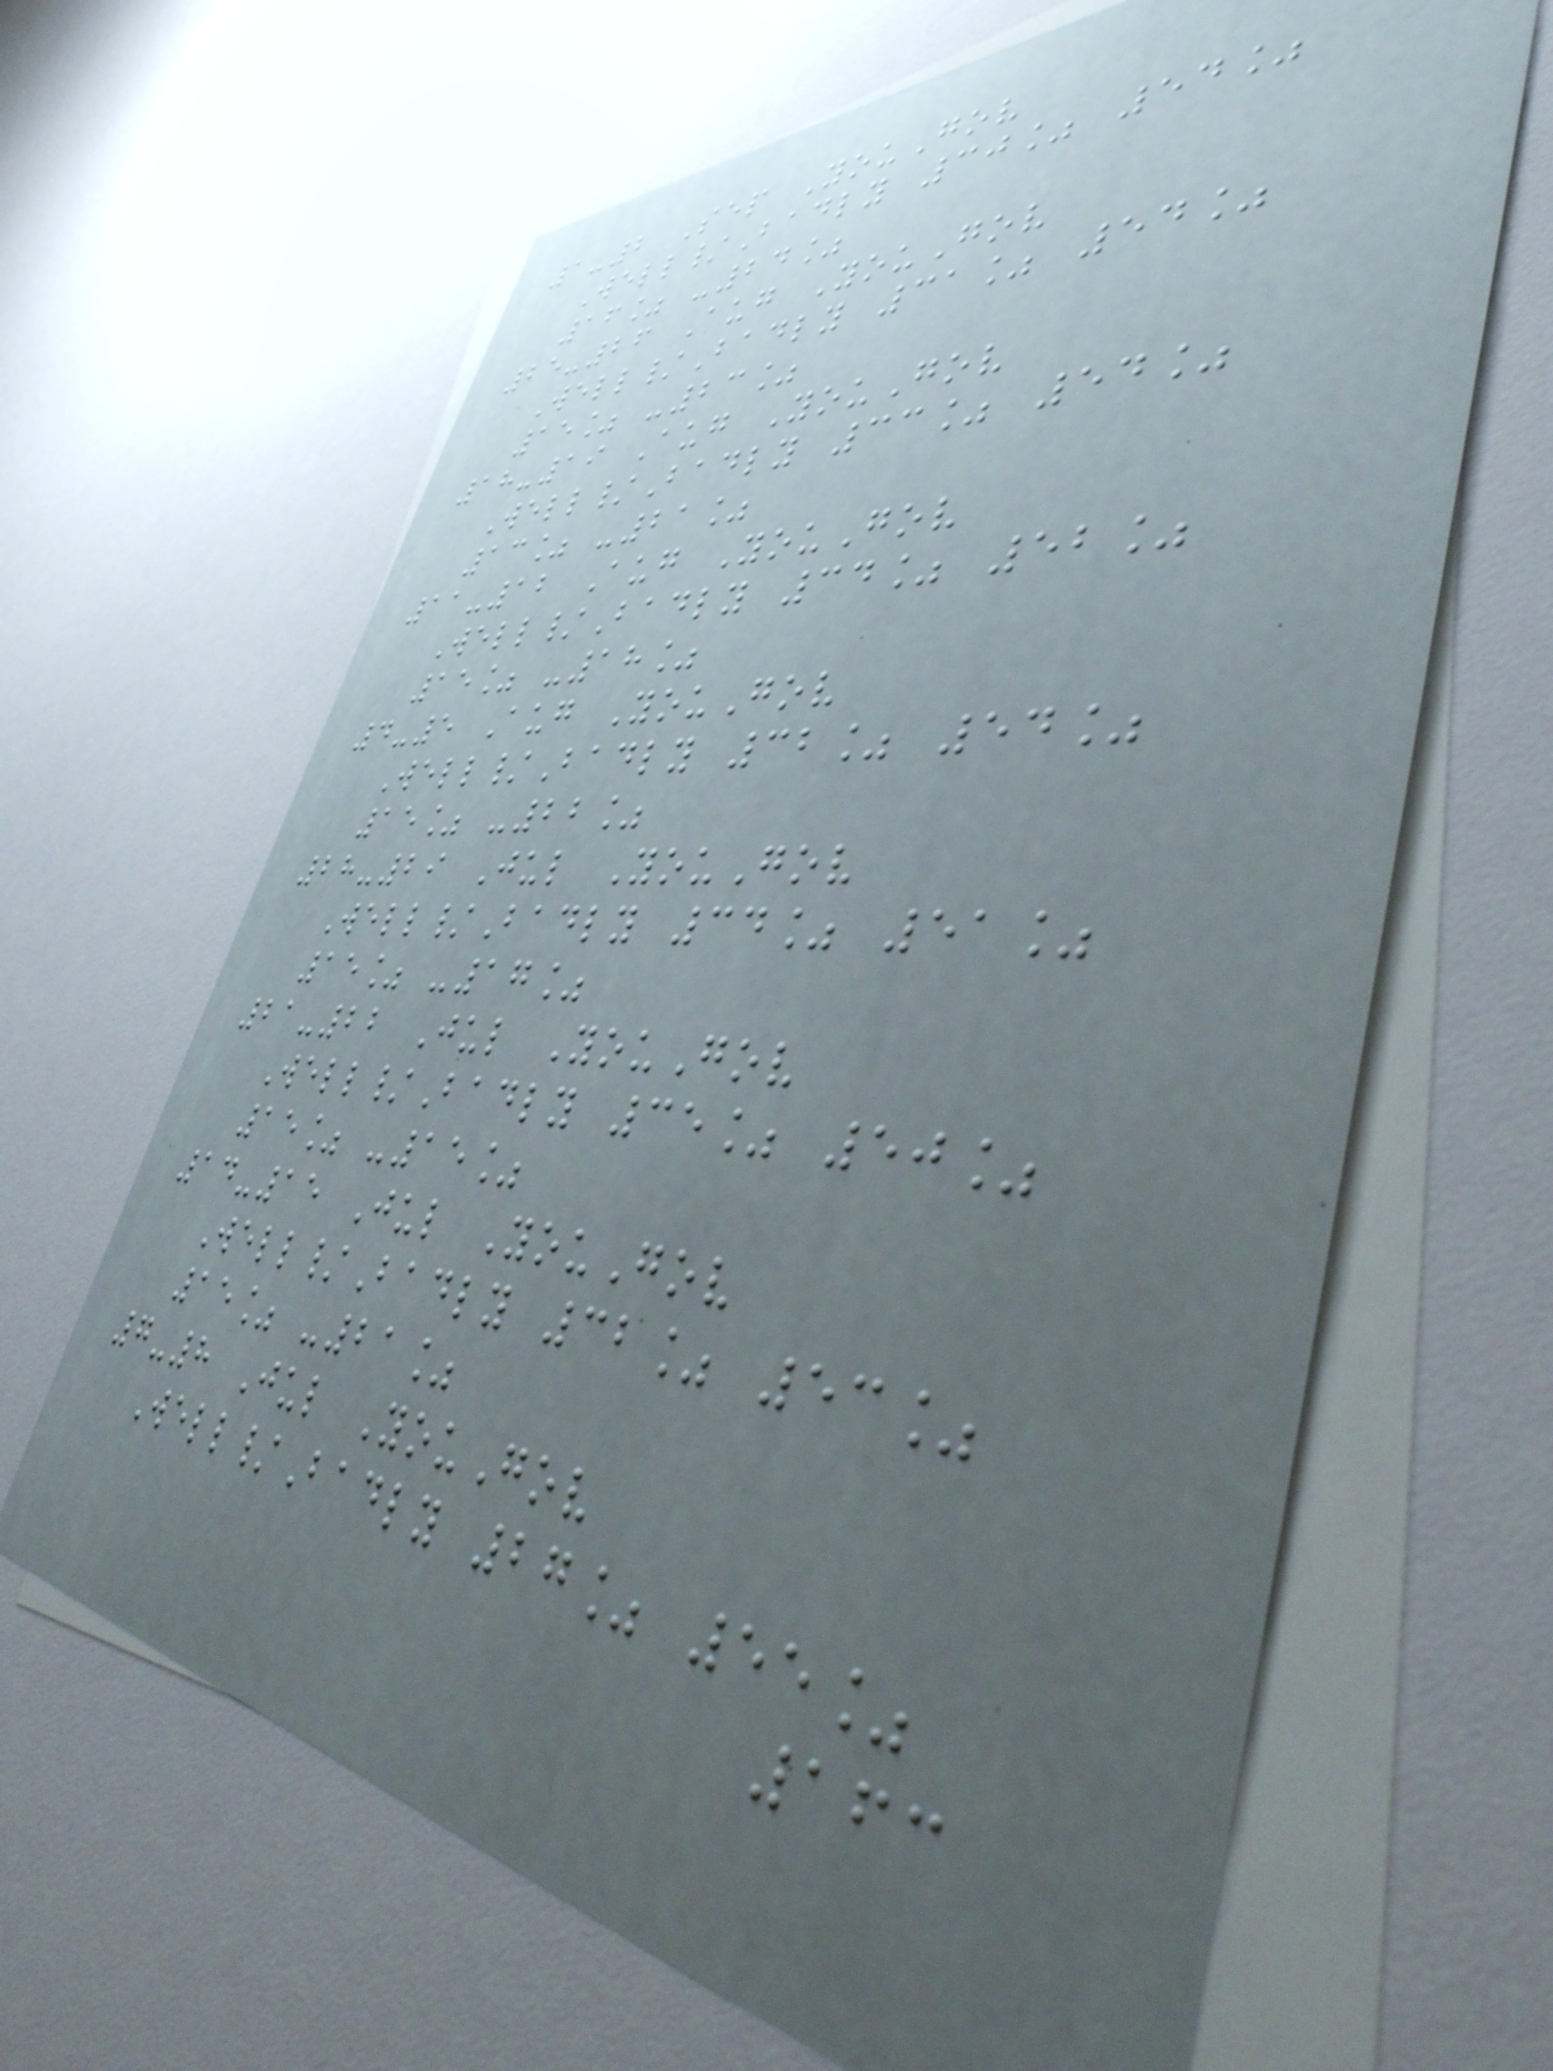1-2 Sep YouGov
Well/Badly 30% 54%
16% -24%
25-26 Aug YouGov
Well/Badly 31% 54%
15% -23%
18-19 Aug YouGov
Well/Badly 33% 54%
13% -21%
11-12 Aug YouGov
Well/Badly 34% 52%
15% -18%
4-5 Aug YouGov
Well/Badly 32% 54%
15% -22%
28-29 Jul YouGov
Well/Badly 34% 51%
15% -17%
21-22 Jul YouGov
Well/Badly 35% 50%
15% -15%
14-15 Jul YouGov
Well/Badly 32% 53%
15% -21%
7-8 Jul YouGov
Well/Badly 27% 55%
163
